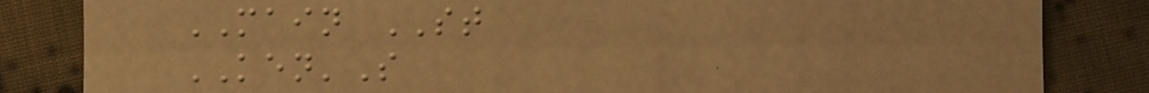MAIN ST
KEN'S
